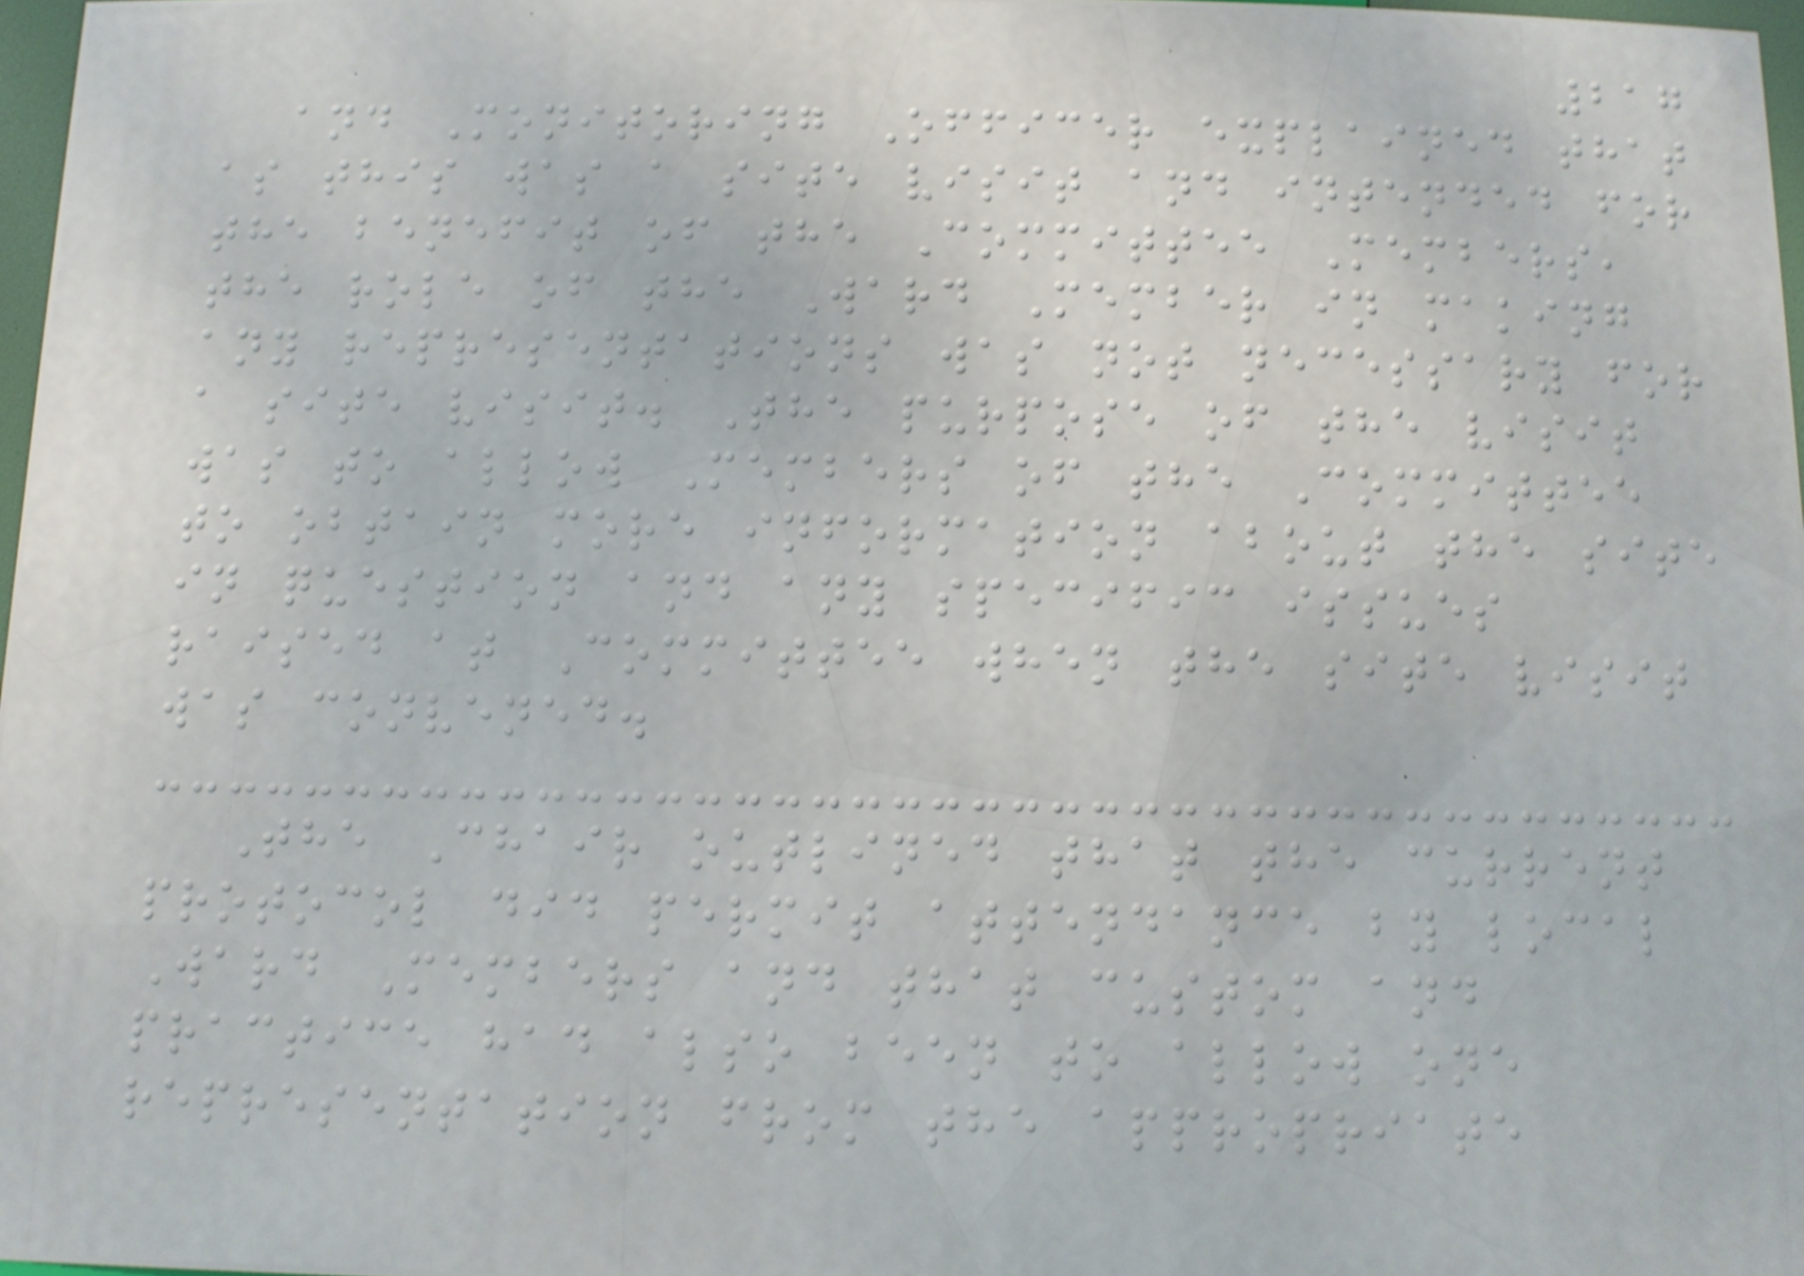217
and Monitoring Officer explained that
as this was a site visit and intended for
the benefit of the Committee Members,
the role of the Ward Member in making
any representations was not necessary for
a site visit. The purpose of the visit
was to allow Members of the Committee
to obtain more information about the site
in question and any specific issues
raised at Committee when the site visit
was convened.
The Chair outlined that the current
protocol did permit attendance by local
Ward Members and that custom and
practice had also been to allow one
representation from the appropriate
